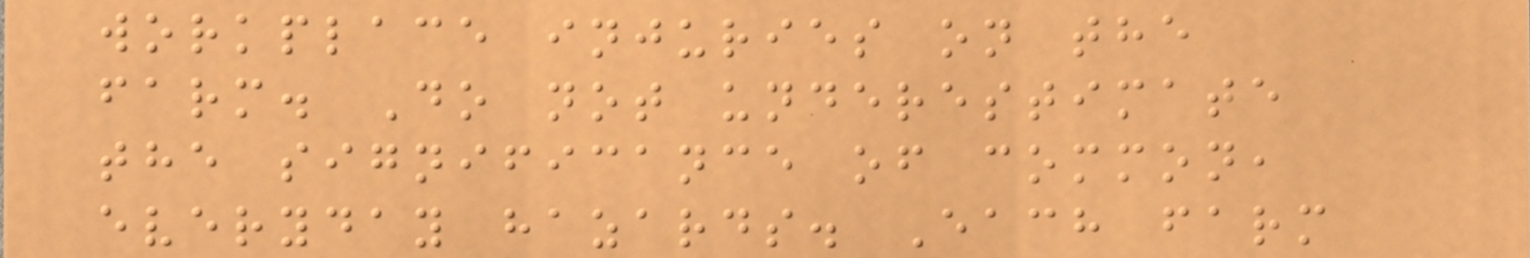workplace injuries on the
farm. Do not underestimate
the significance of common,
everyday hazards. Each farm
